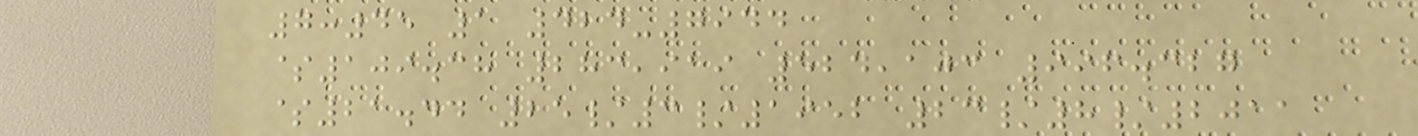7:45 1 424-7944
$109.38 283,919 524,103 996.327
$21.44 25/3/1952 23/8/2011
